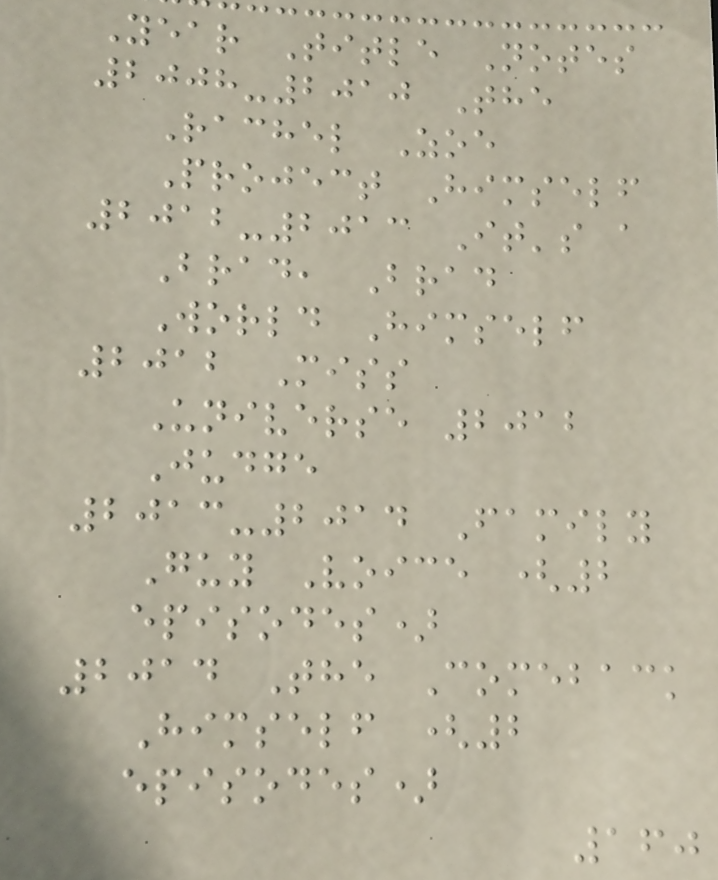Year Title Notes
2008-2010 The
Rachel Zoe
Project Himself
2012-2013 It's a
Brad, Brad
World Himself
2012 Miss
Universe 2012
Judge
2013-2014 Family
Guy Voice (2
episodes)
2014 The Comeback
Himself (2
episodes)
160
